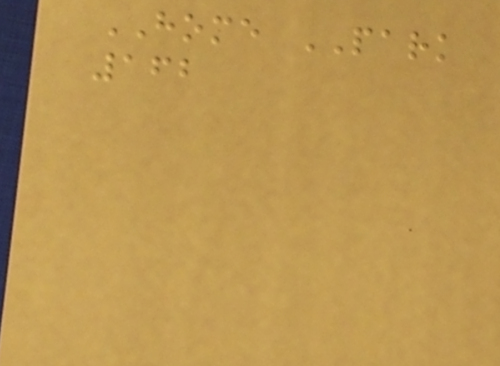HOME PARK
162
